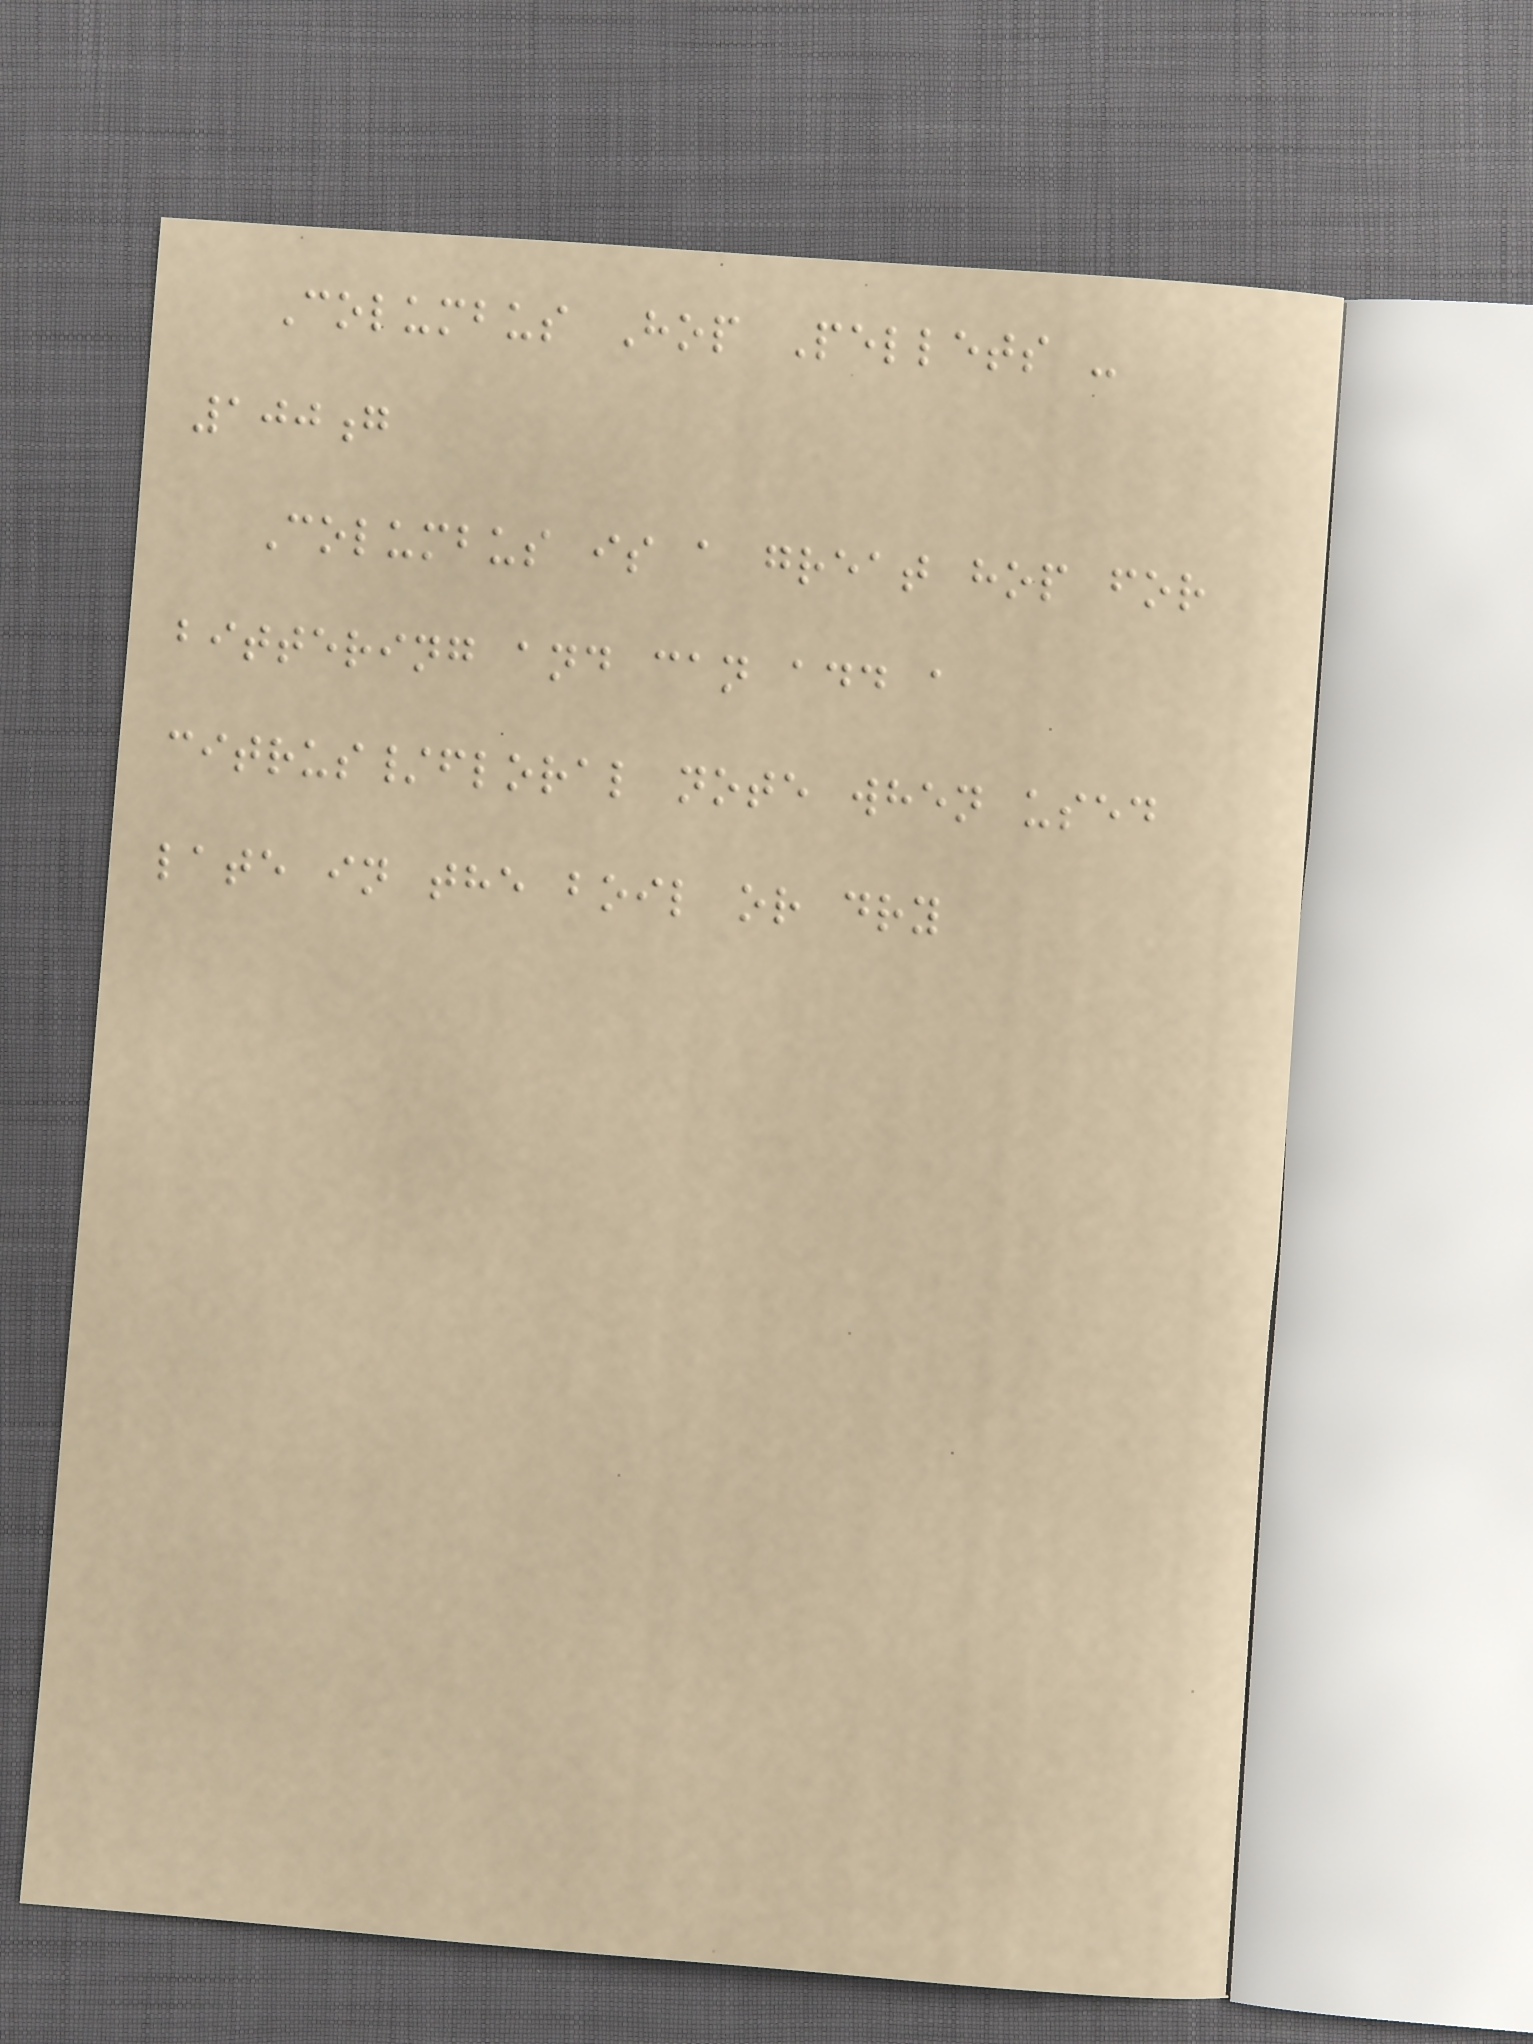Columbus Hop Pellets -
100g
Columbus is a great hop for
bittering and can add a
citrus/floral note when used
late in the boil or dry
